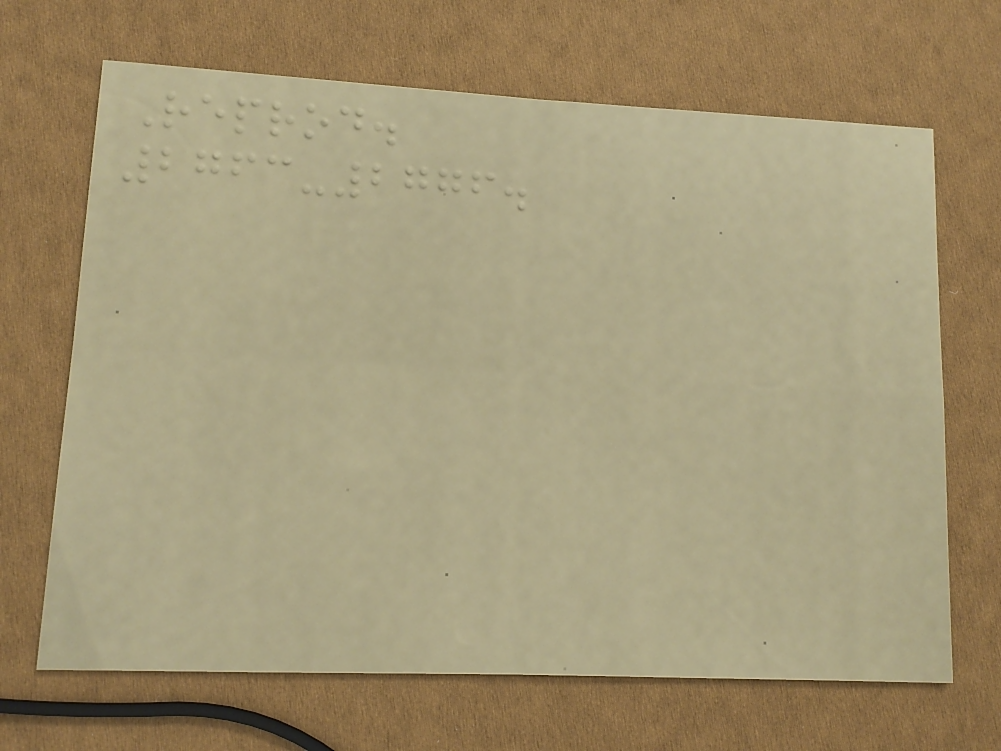Reprod.
2763-2776.
